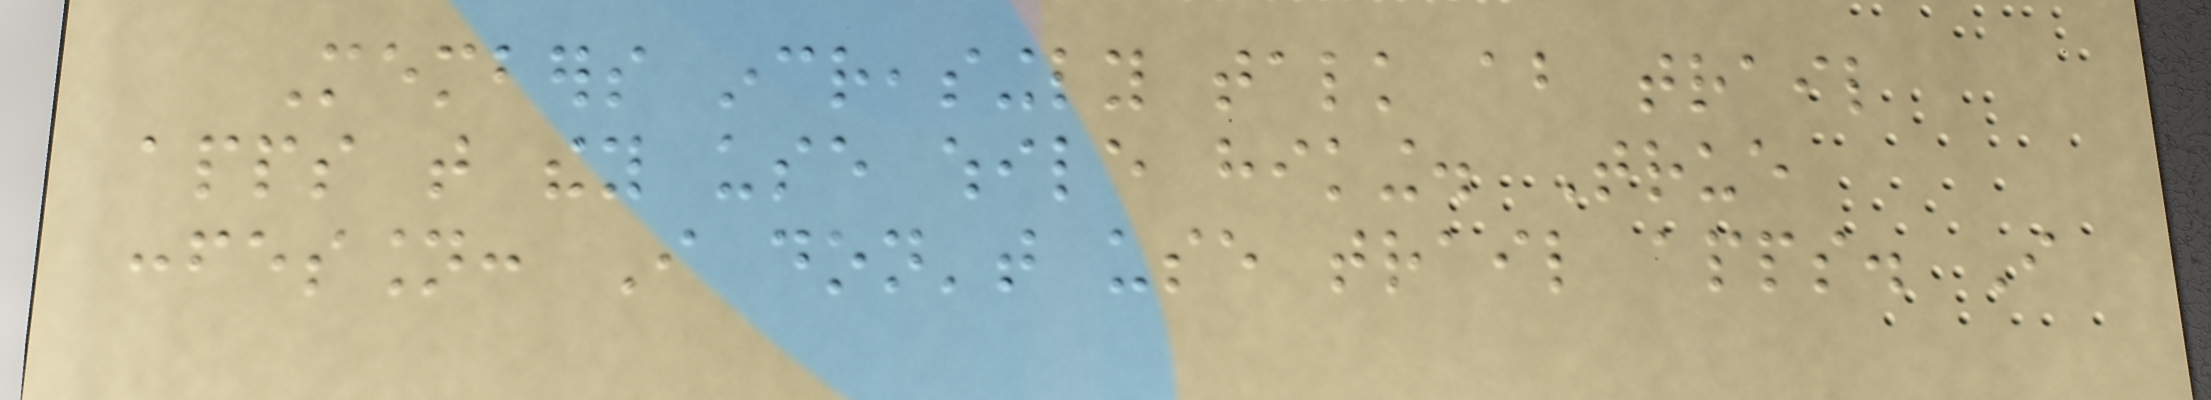Members increasingly talk about trail
apps that they use while hiking. True
confession: I don't use trail apps. I
